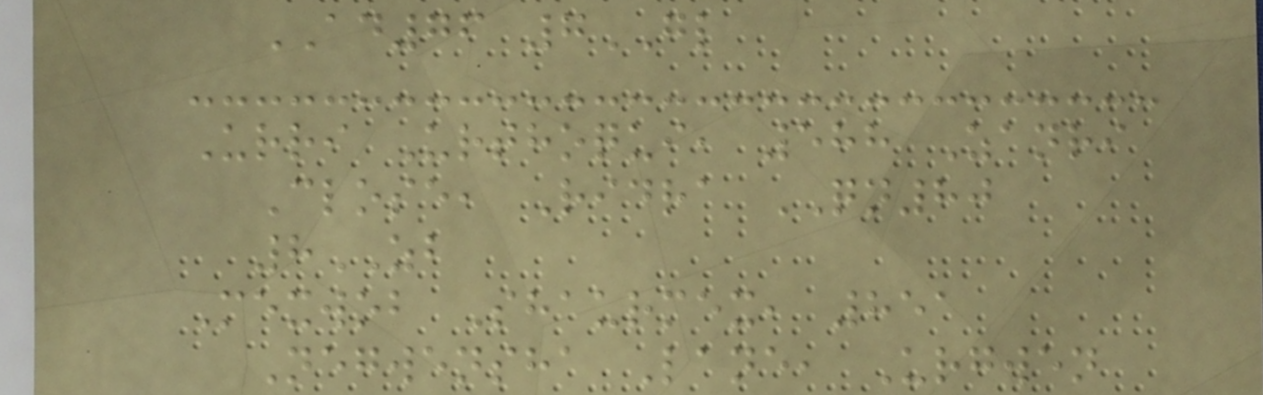AD76 7GL
Urri Urthoqui, 588 Zanri
Close, Ridra QN80
8ZB
Mexwob Shaurmex, 851
Negwensha Lane, Urgwen
